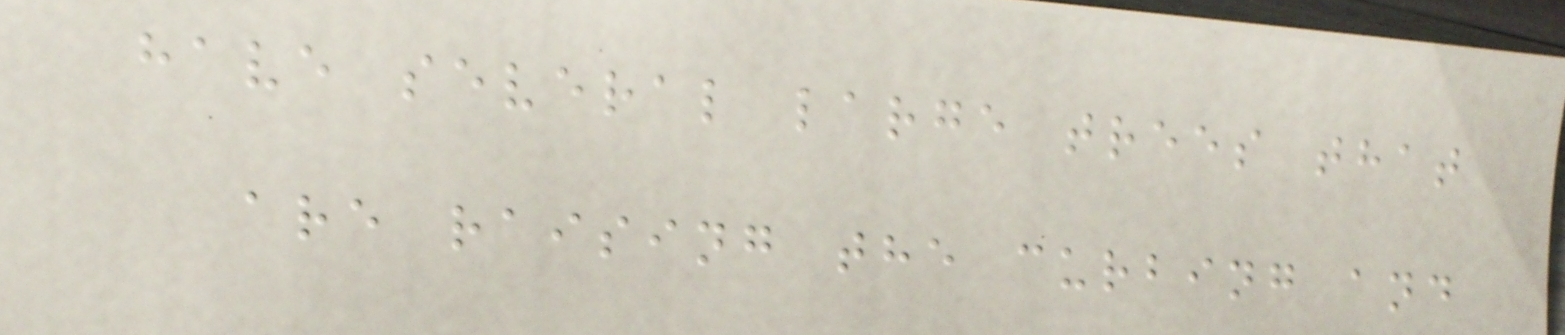have several large trees that
are raising the curbing and
